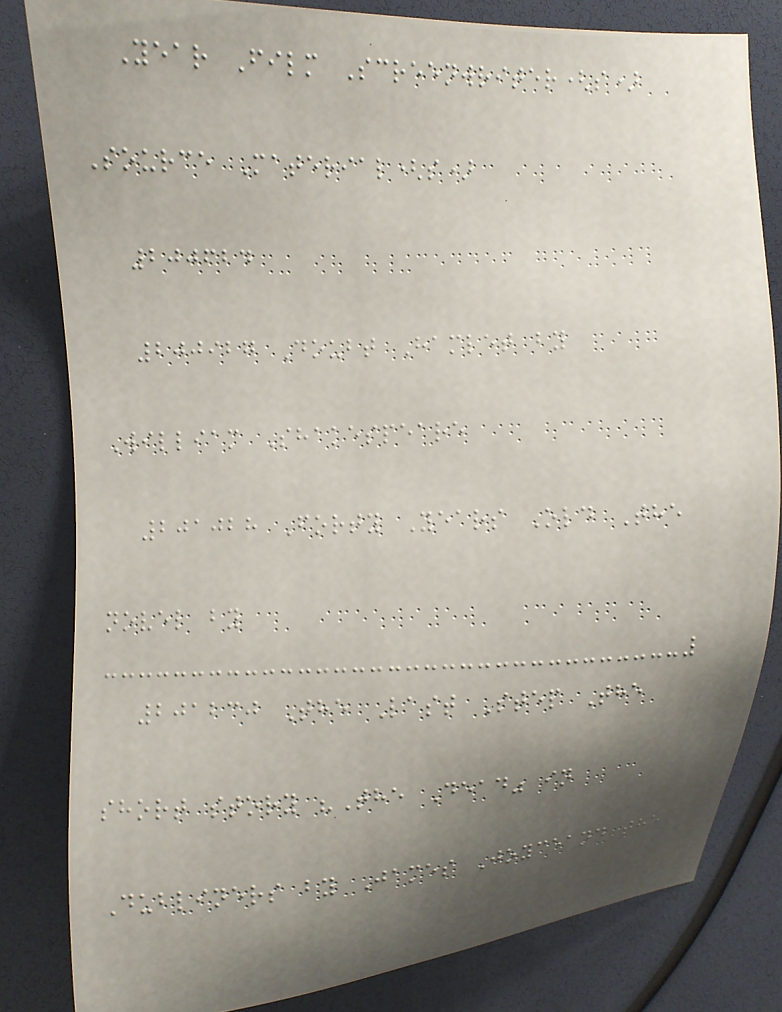Year Film Screenwriter(s)
Source Material(s)
200624
200927 Doubt Hamlet by
William Shakespeare
201028 Forty Years Old The
novel by
201230 The Last Step The
short story "The Dead" in
Dubliners by James Joyceand the
